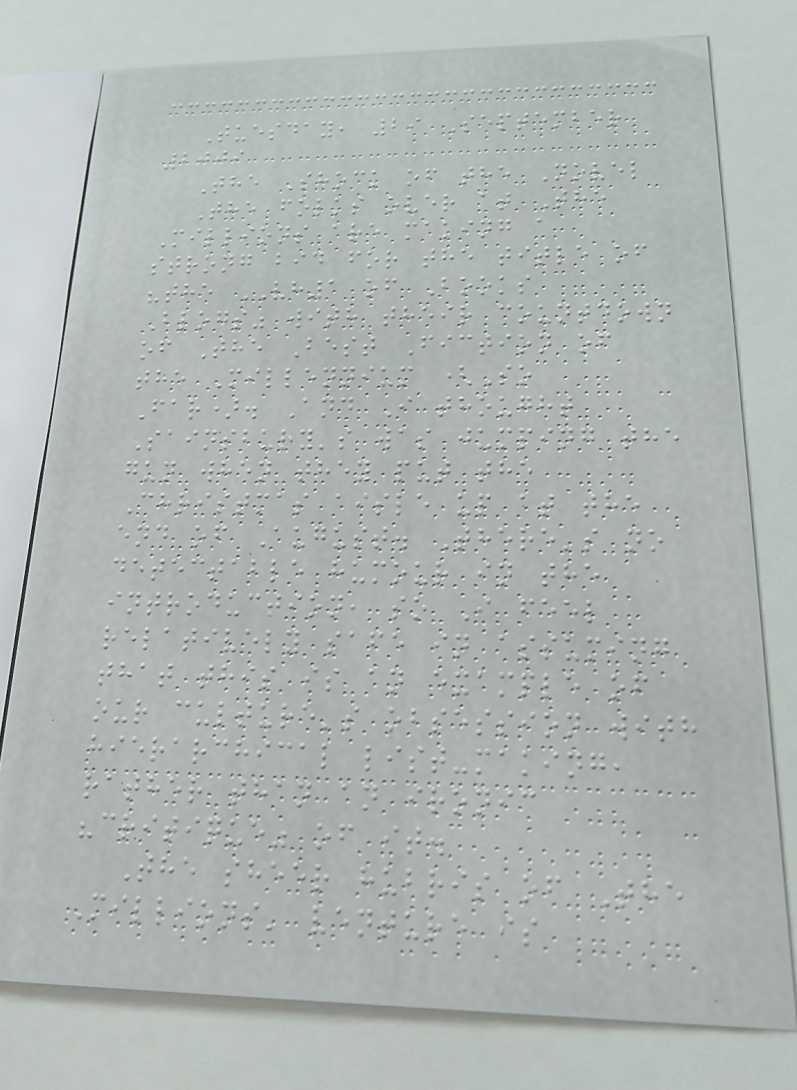Tuesday, 29 September
2009
The Shock of the Novel
The folks over at The
Millions are making a
strong bid for the title of
"the VH1 of Books
Blogs" with their countdown
of The Best Fiction of
the Millennium (So
Far). And I thought
Sainsbury's was jumping the
gun when they put the
Christmas aisle up at the
end of August. There's no
detectable humour in the
introduction, so I feel
relatively safe in assuming
that this is an example of
our culture's obsession with
hierarchical list-making,
rather than an ironic
"critique" of it.
The sheer hubris of The
Millions' venture is
